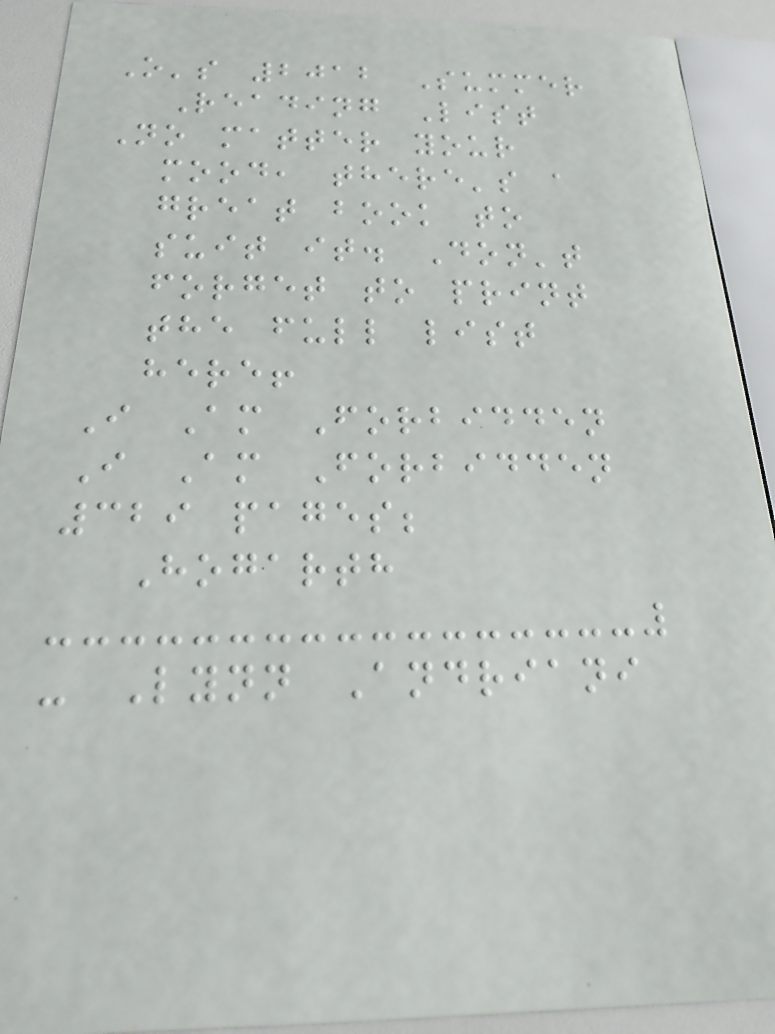O's 2012 Summer
Reading List
No matter your
mood, there's a
great book to
suit it. Don't
forget to print
the full list
here!
I Am Forbidden
I Am Forbidden
329 pages;
Hogarth
- Lynn Andriani
